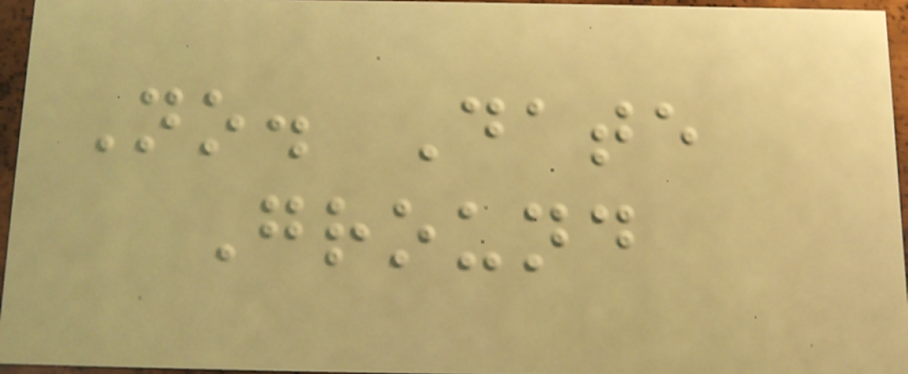No. Date
Ground
